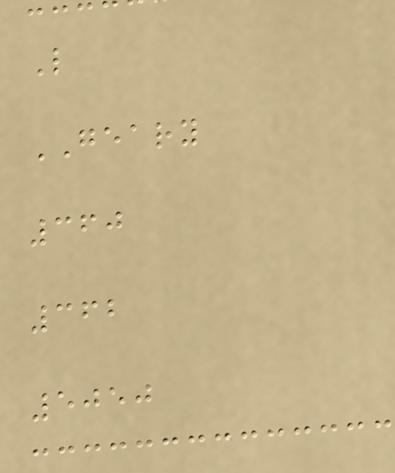L
GEARY
360
362
5050
